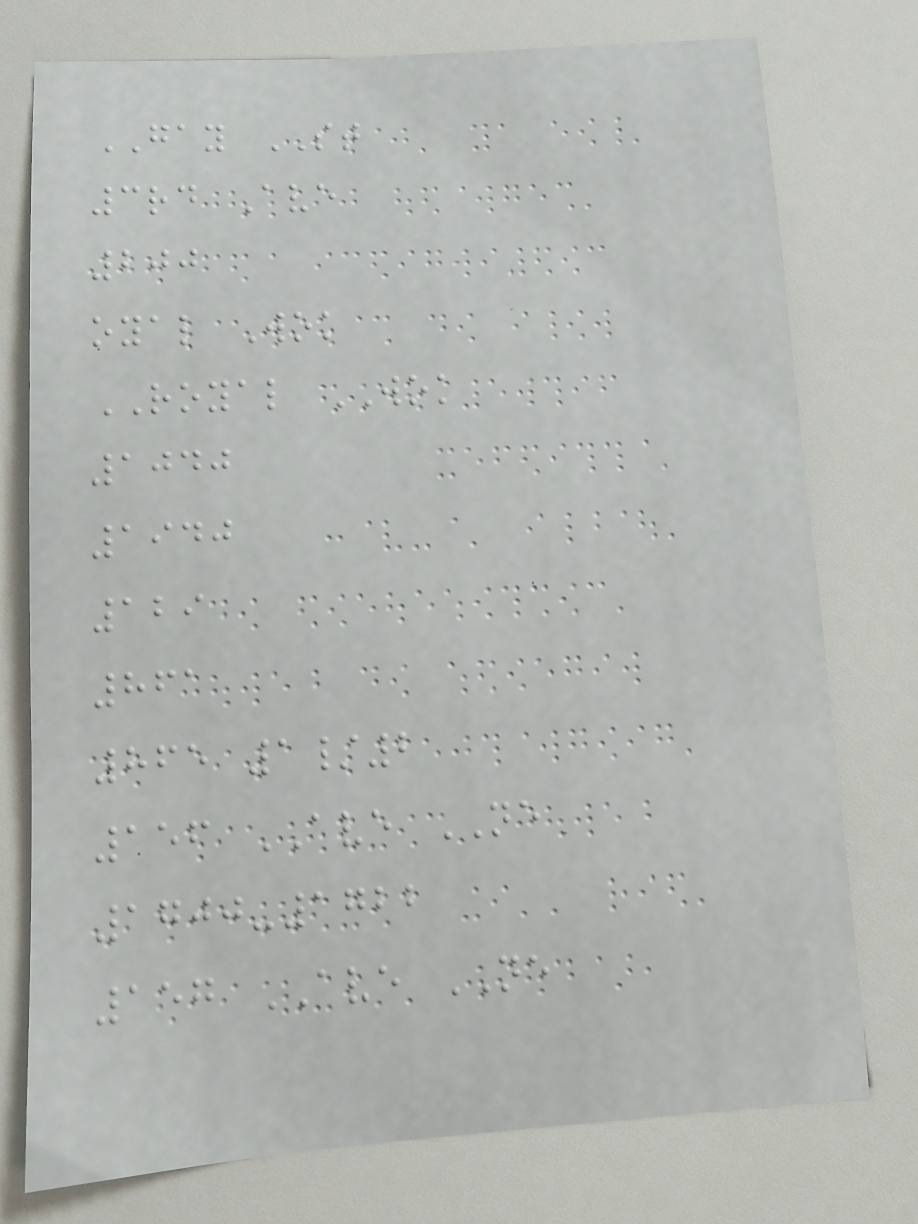GAY ST
3rd Ave
200
oyal Wok
ROYAL WOK
1040
1940
129
861
865 1/2
156 AVE NE
1700-1722
157 AVE NE
